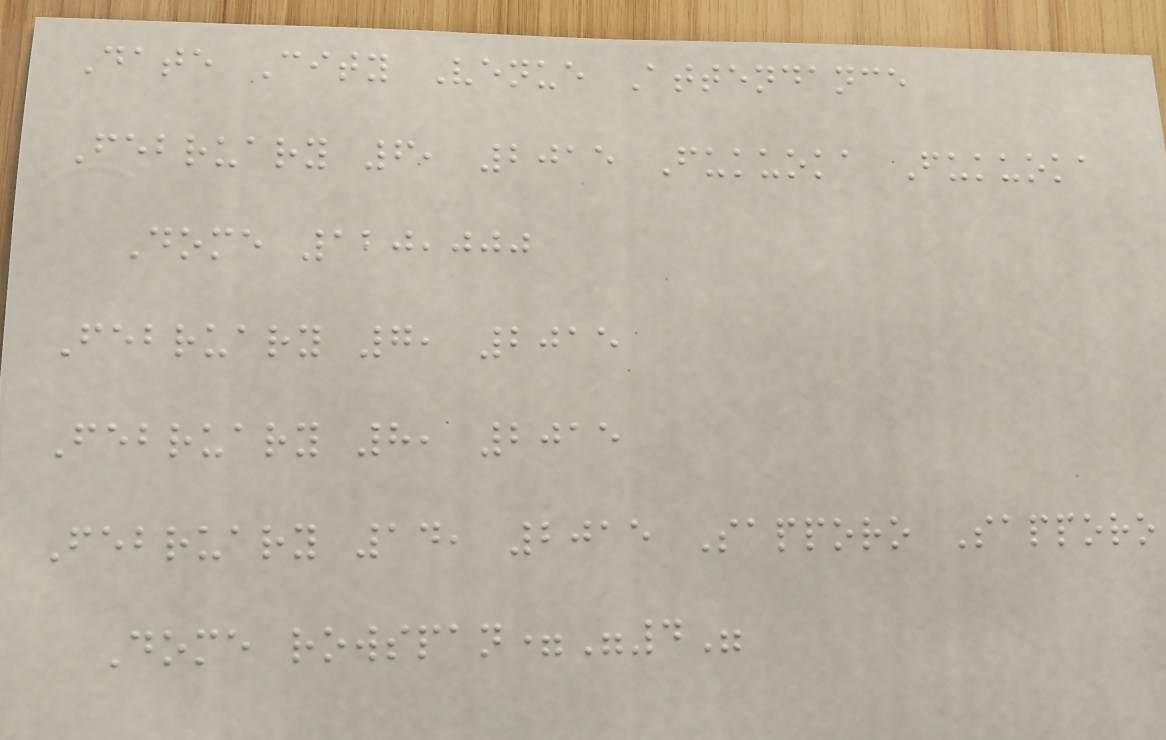Date City Venue Attendance
February 6, 2015 Fukuoka Fukuoka
Dome 120,000
February 7, 2015
February 8, 2015
February 14, 2015 Sapporo Sapporo
Dome rowspan="4"
